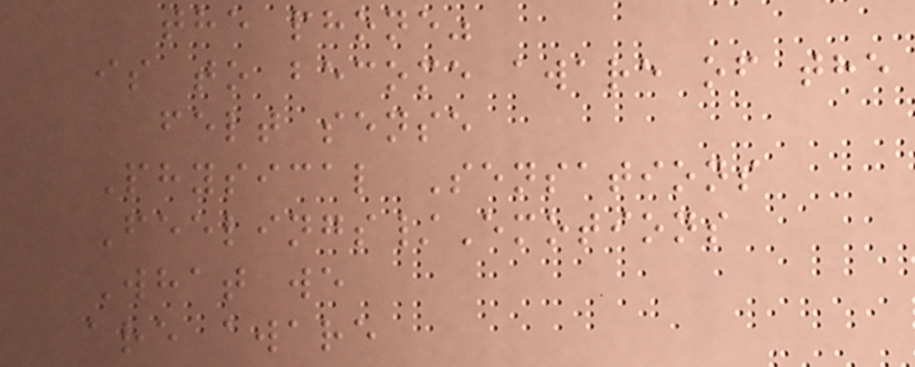the phone"
is to become aware of the
felt sense
Physical Sensations
Feelings/Emotions
What we
are aware
